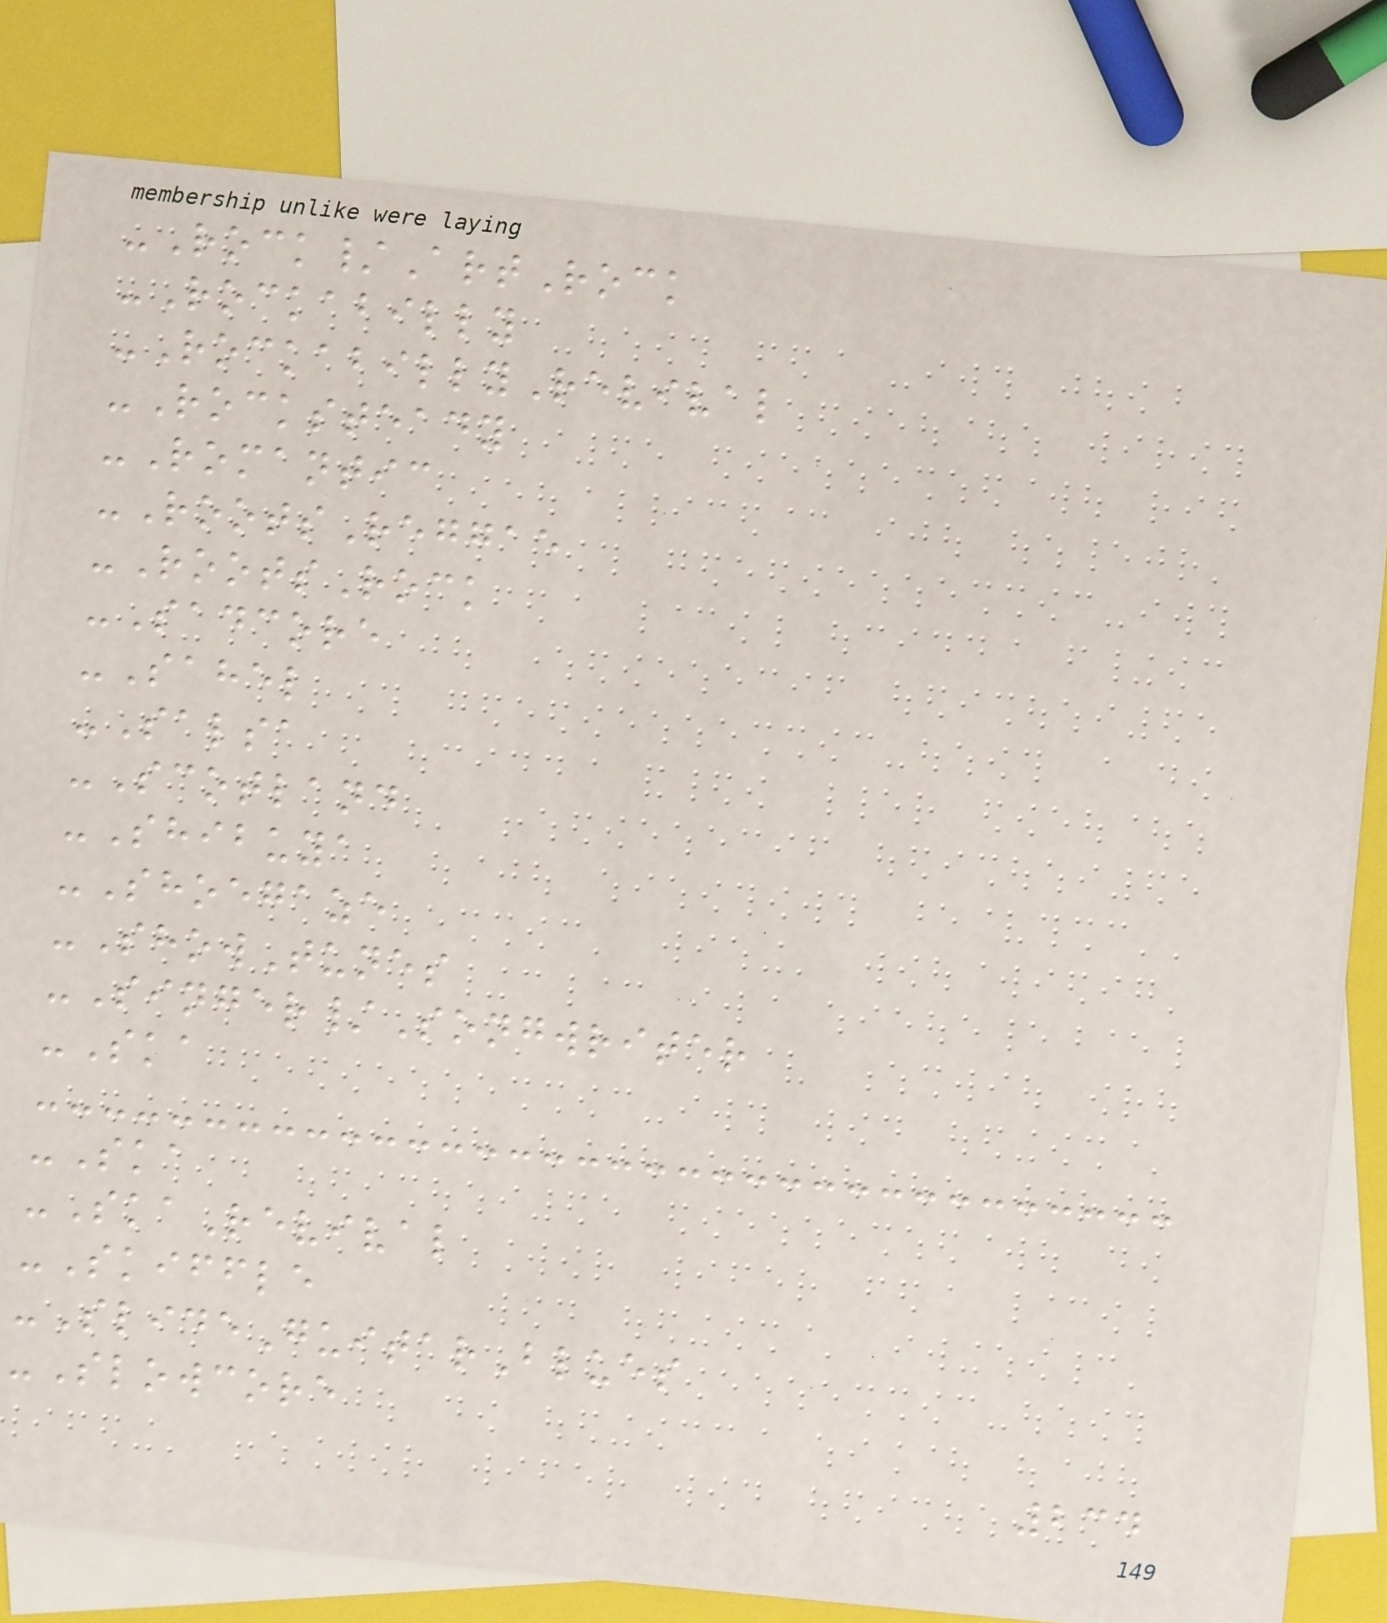-Rock/ArtRock
-Rockabilly
-RockabillyRevival
-Rocksteady
-Romantic
-RootsReggae
-RootsRock
-Sadcore
-Sahel
-Salsa
-Scotland
-Shibuya
-Shoegaze
-ShowTunes
-Singer/Songwriter
-Ska
-Ska
-SkaRevival
-Skiffle
-SlideGuitarBlues
-Slowcore
234
